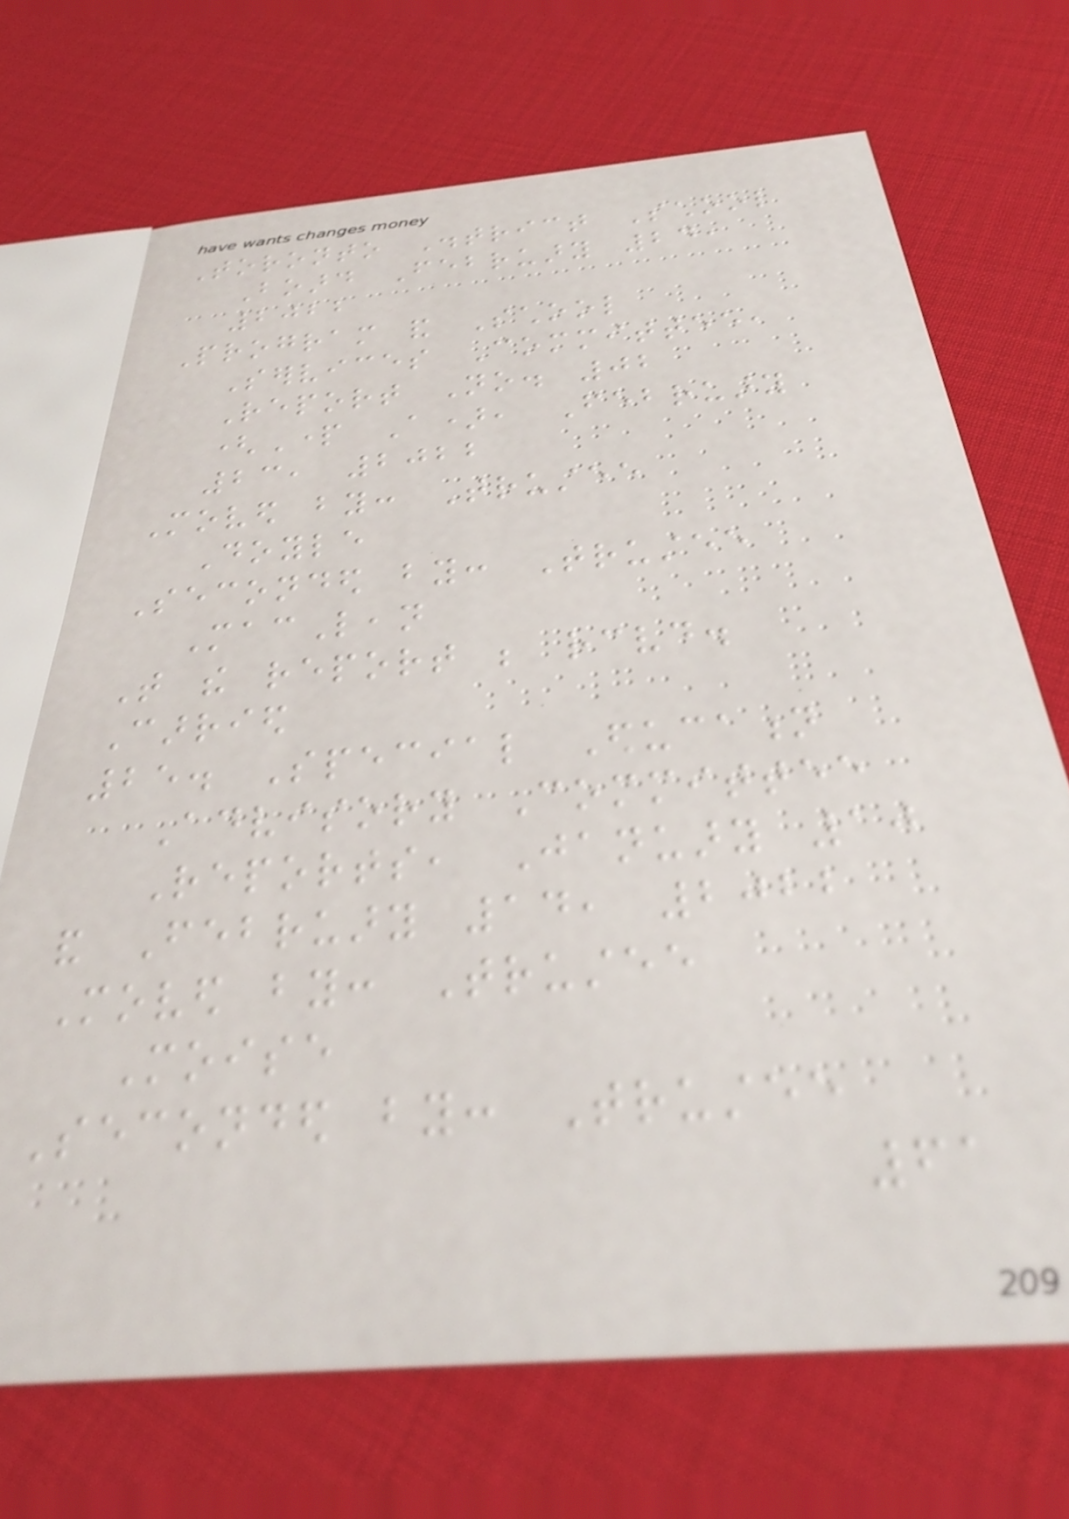Toronto District School
Board February 24,
2022
Program and School
Services Committee,
Report No. 02
(Part A), February
23, 2022
Moved by: Trustee
Doyle
Seconded by: Trustee
MacLean
That the report be received.
Carried
25. Special Education
Advisory Committee
Reports, January 10
and February 14, 2022
Moved by: Trustee
Moise
Seconded by: Trustee
61
